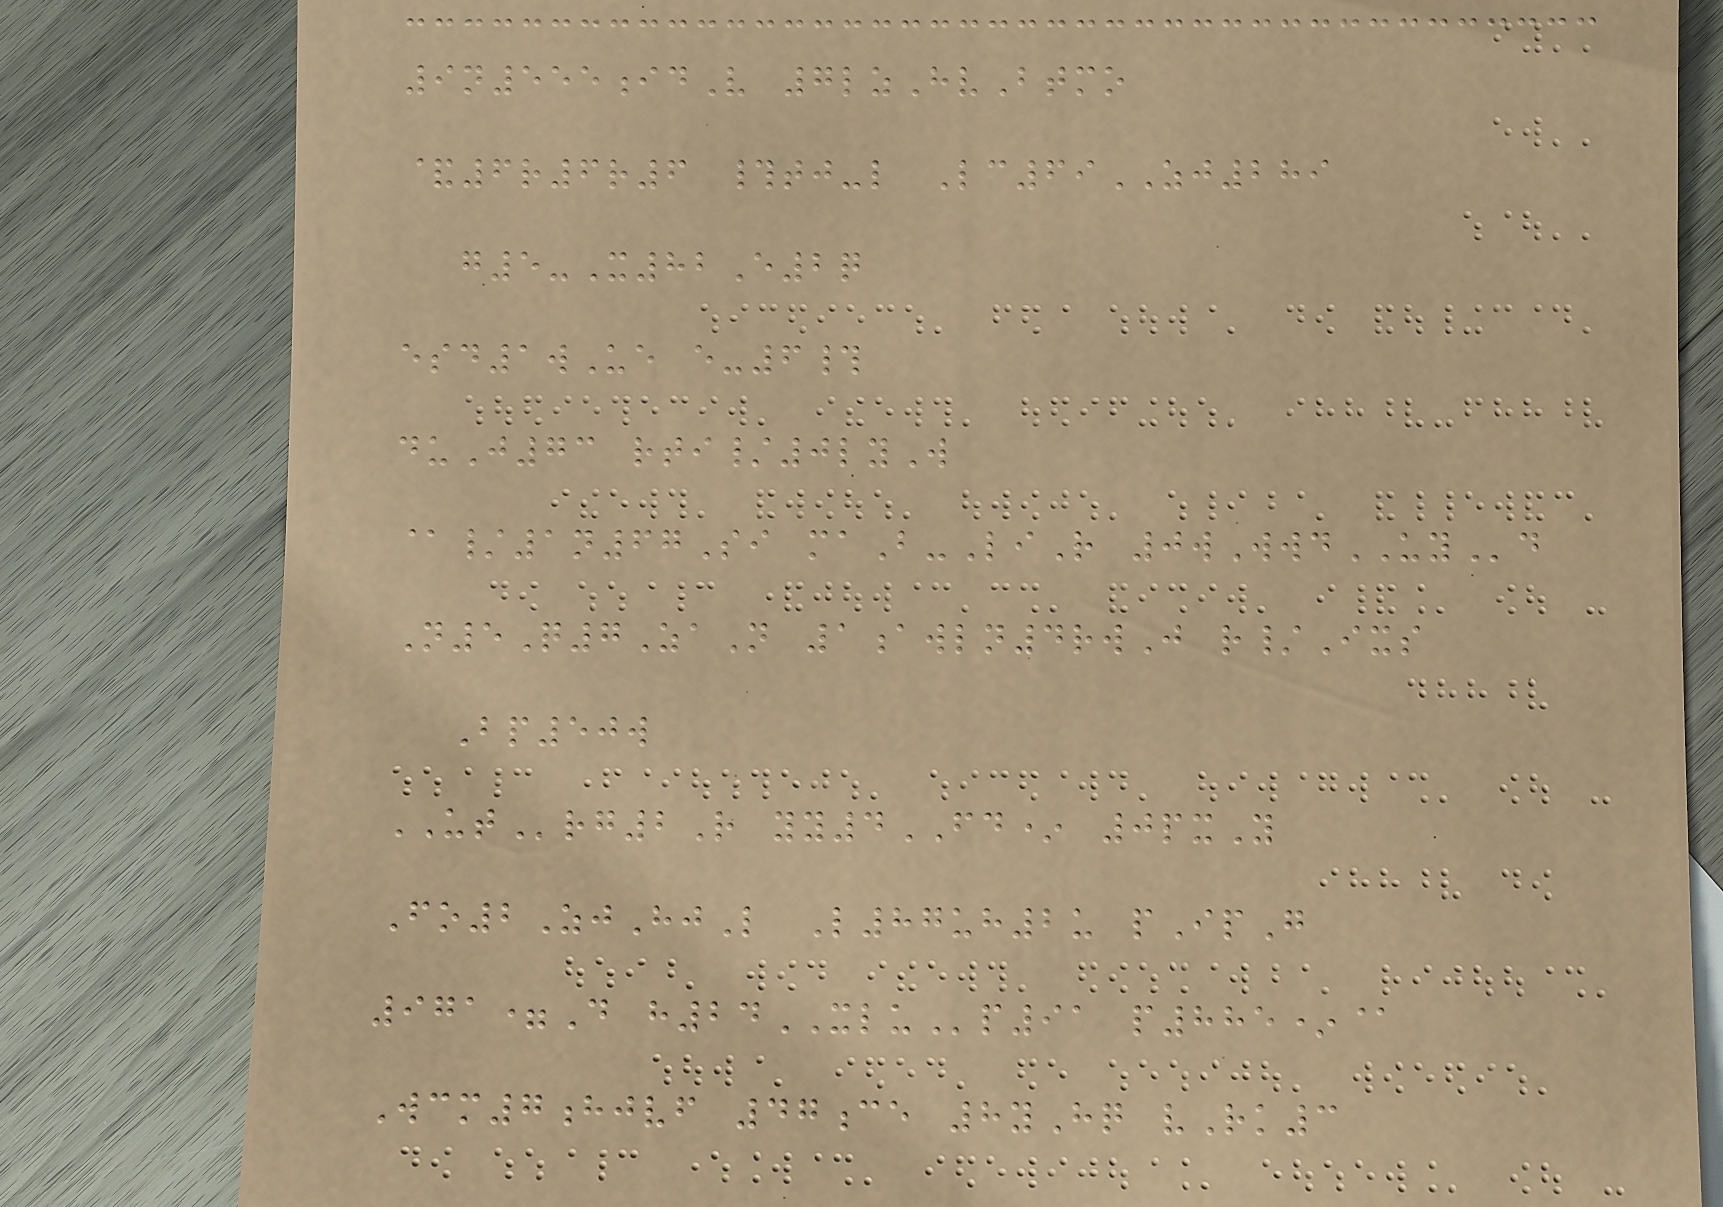9n555idV 7lzHvBtmo
&6r6r6 #tj-l Lc69ZJ289
g5-X82E2q
esd1wUe e-6#
duJ73 rti/0lyW
@/1n67Si maB-LiR 0wWwdUYd
N5Q7ZaN 1awln4rwJ r/Ixs
Bp50w
UTrg2R yy4FD* 0pxY
Fo2ZjHjL L87uh2u pIpG
971=D h24XLUp91 p885*@
Wcm7hjvf 47ce 8yHq vRk3
